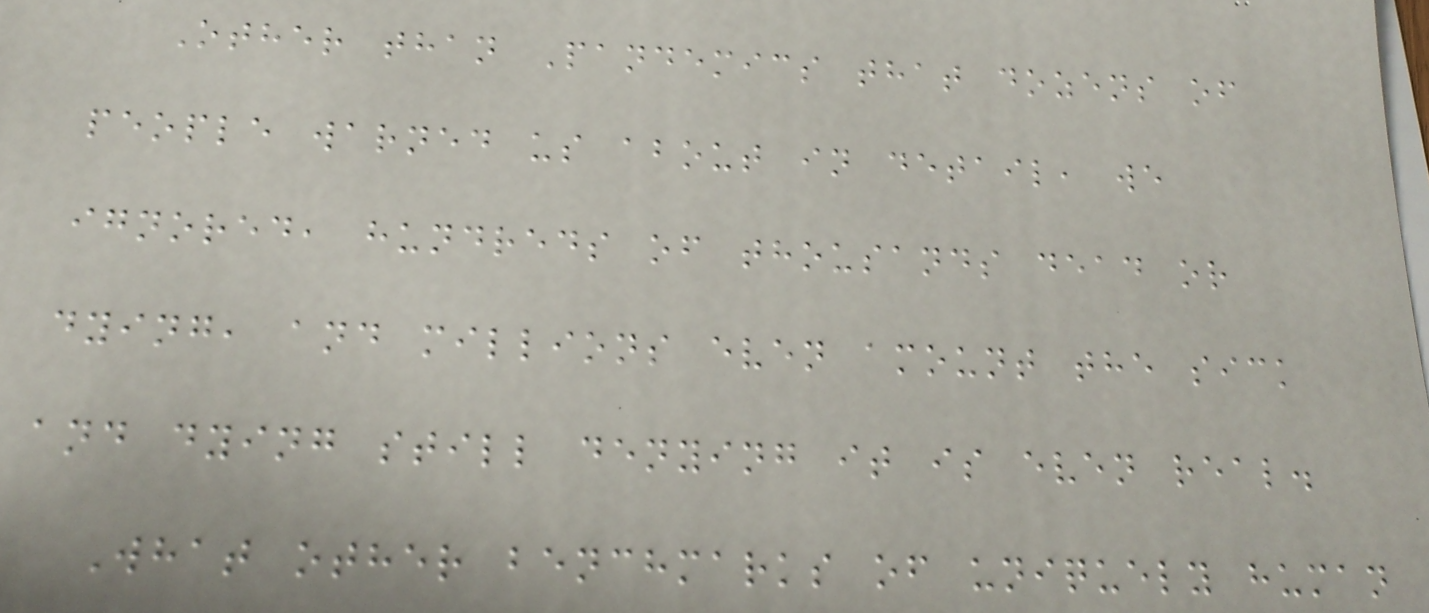Other than Pandemics that dozens of
people warned us about in detail, we
ignored, hundreds of thousands dead or
dying, and millions even amount the sick
and dying still denying it is even real.
What other benchmarks of uniquely human
